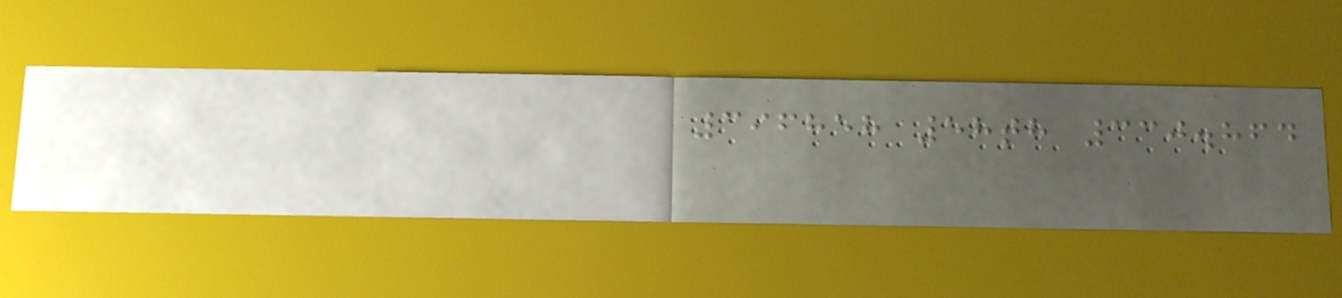396858 58th 330.864
